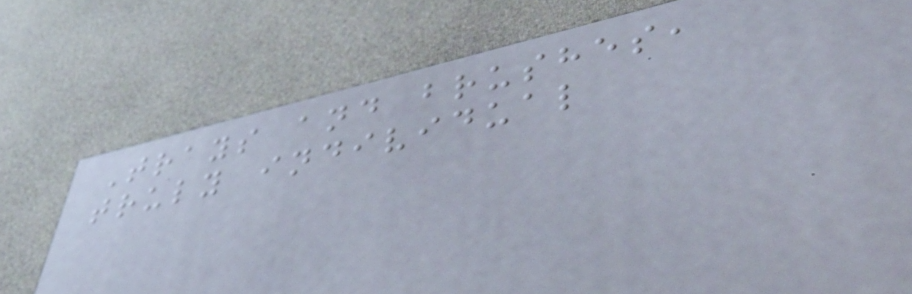Trays and brushes,
truly individual
